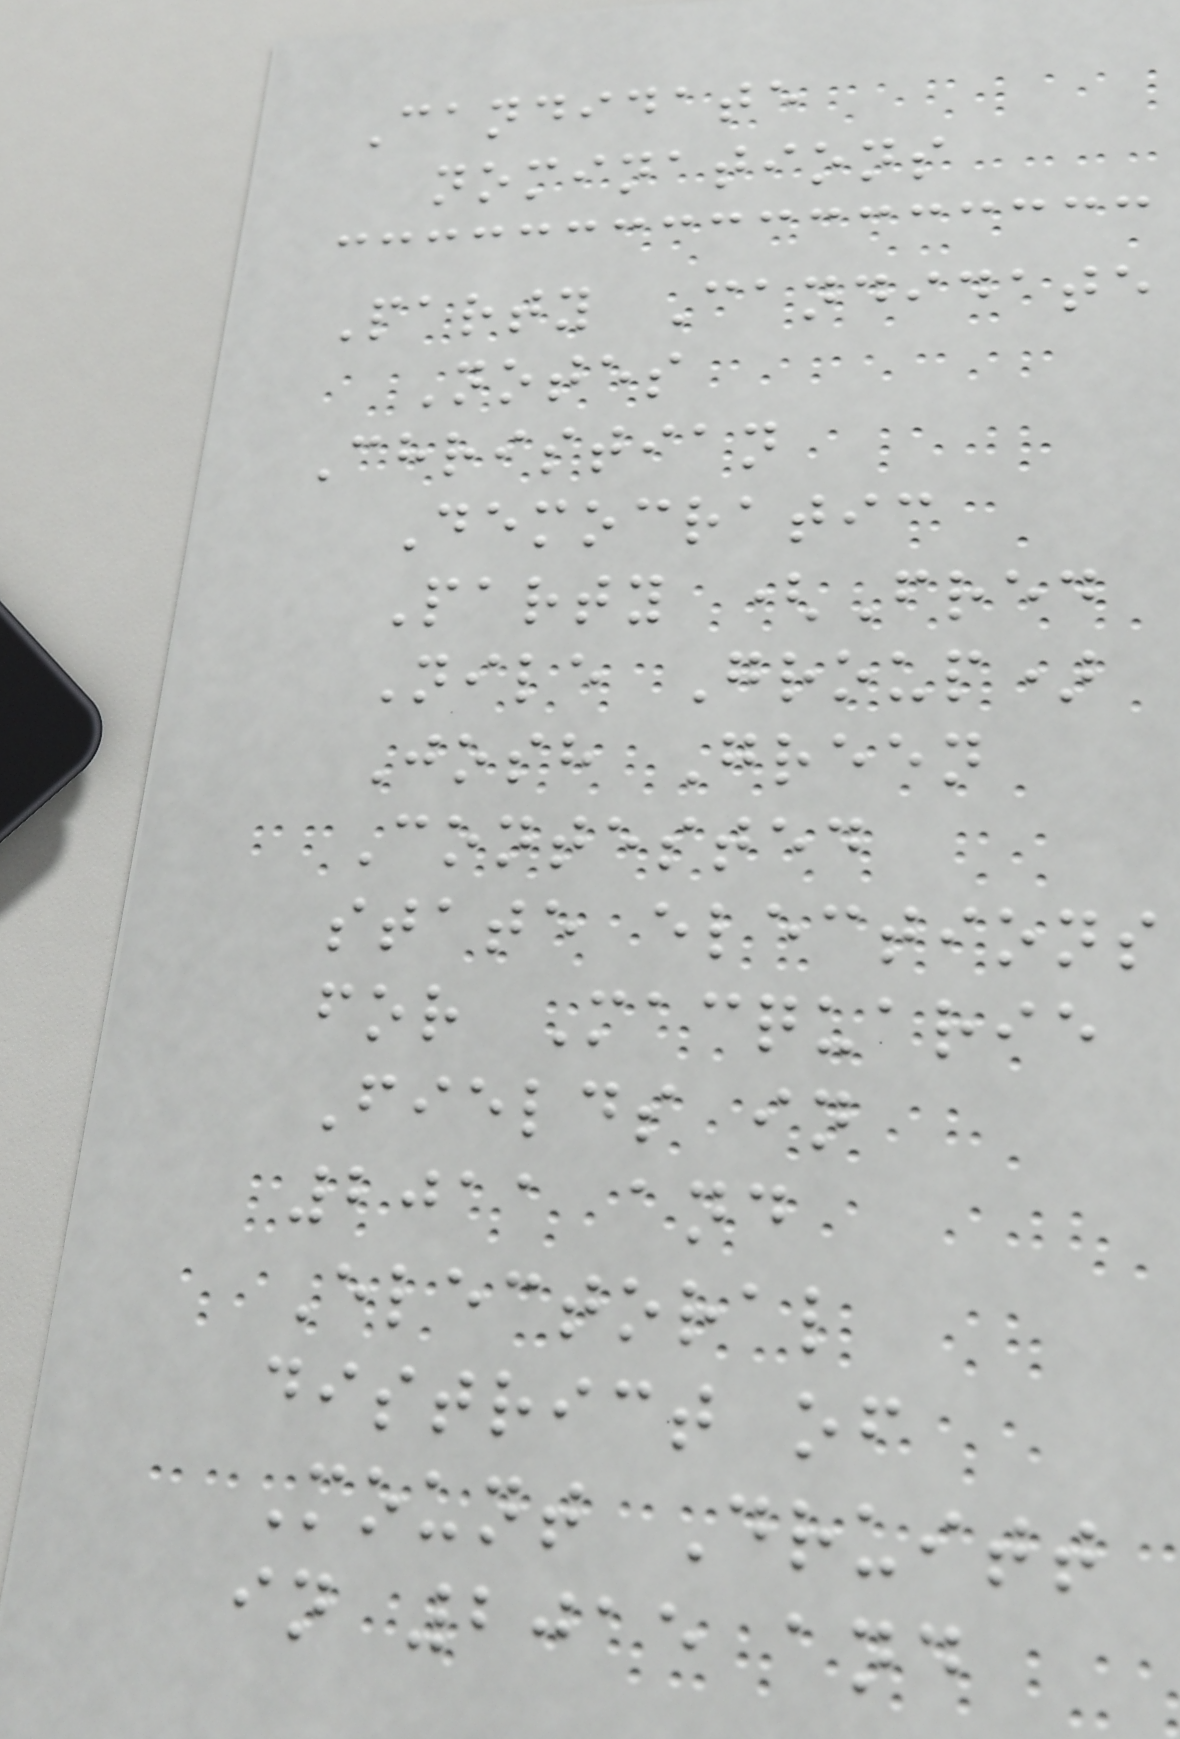Candidate
nominations
Party Candidate
Notes
Christian
Democratic
Party (Fred
Nile Group)
Josh Green
Contested
state elections
for Macquarie
Fields in
2011 and
Electoral
district of
Mount Druitt
in 2015 and
